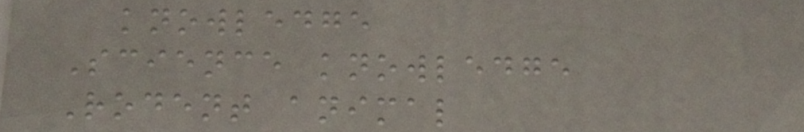knowledge
Science knowledge
Rodent animal
